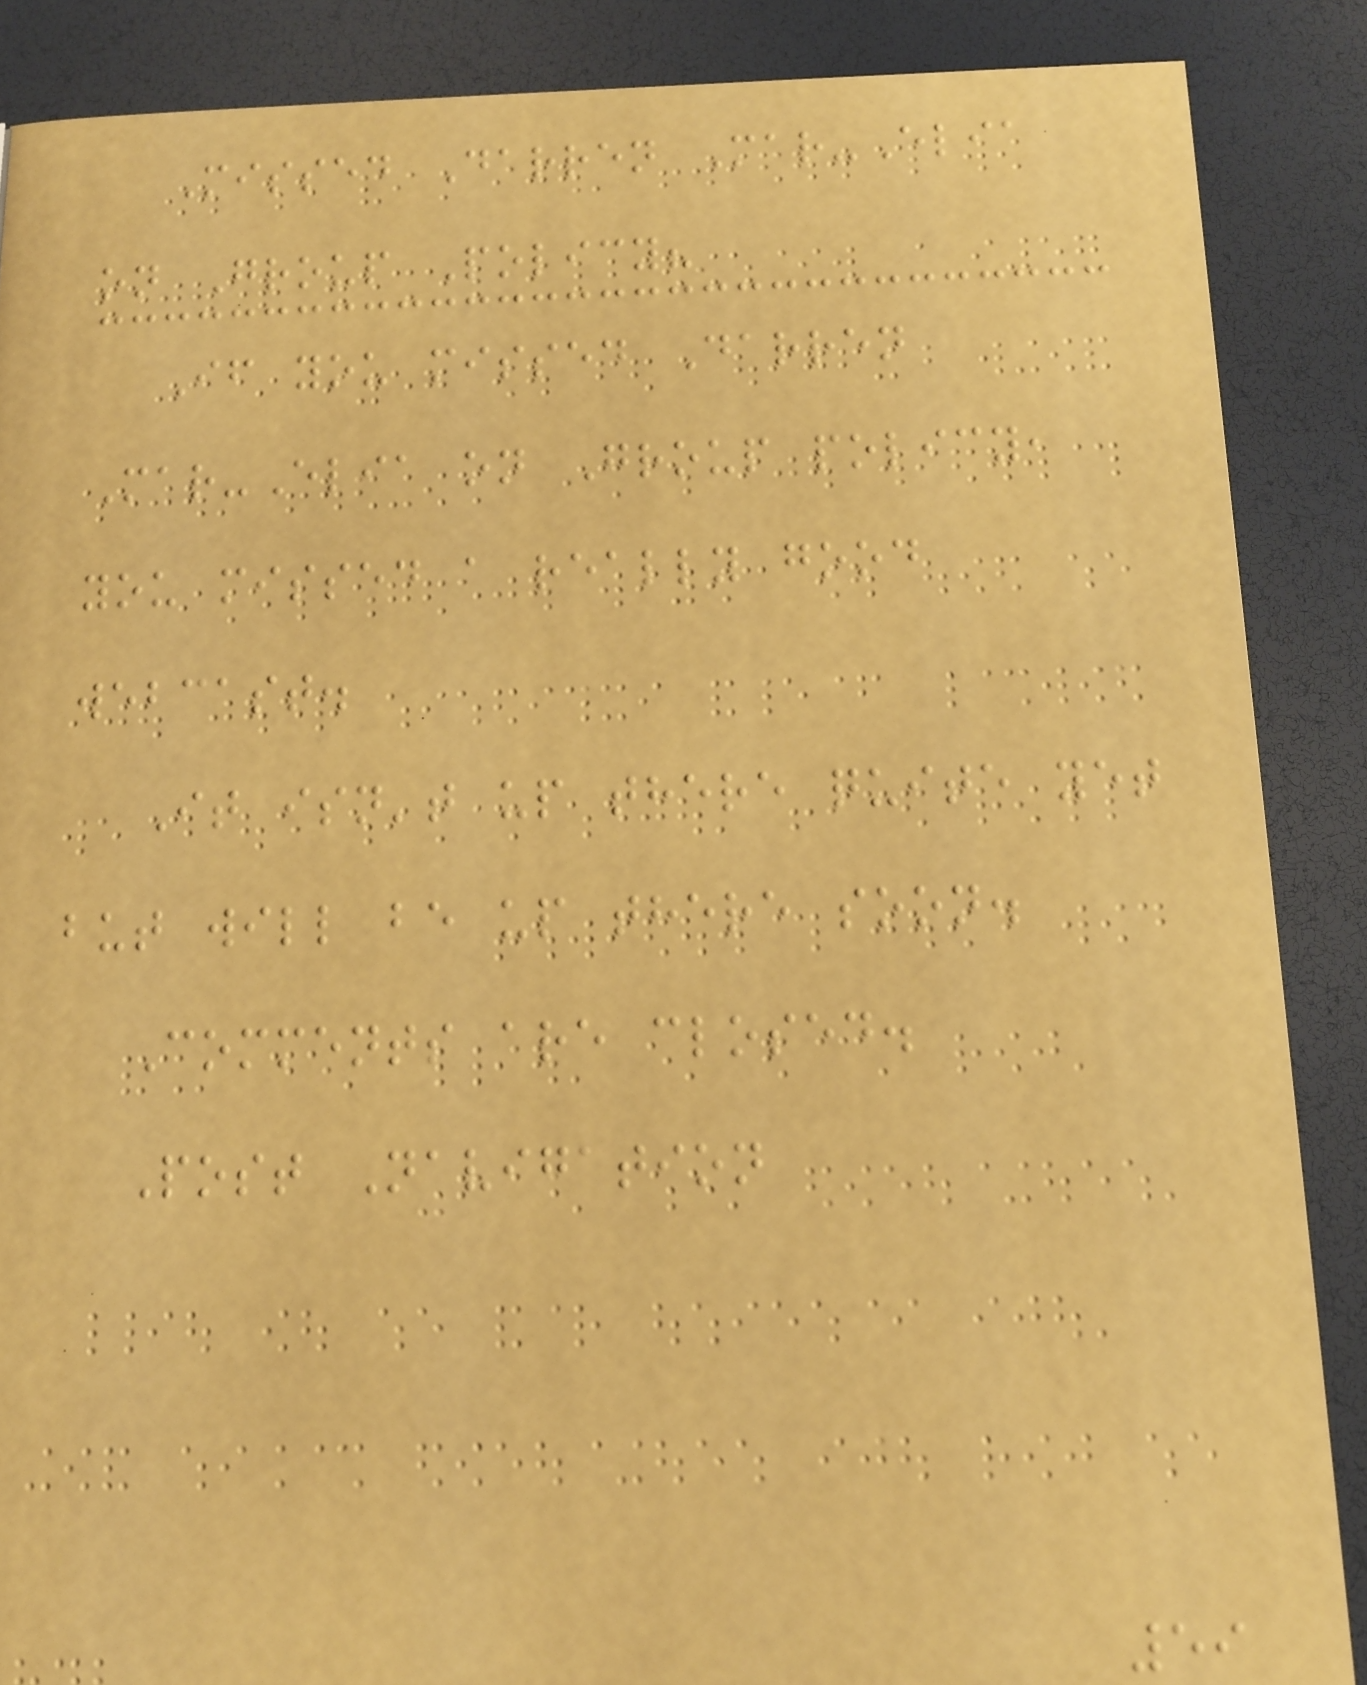Missed Darren Mar-Elia
on Group Policy?
If you missed Darren
Mar-Elia on Group policy,
you missed a really good
webcast.
It isn't up there quite yet
but will be up there soon.
Comments are closed.
Post Navigation
59
